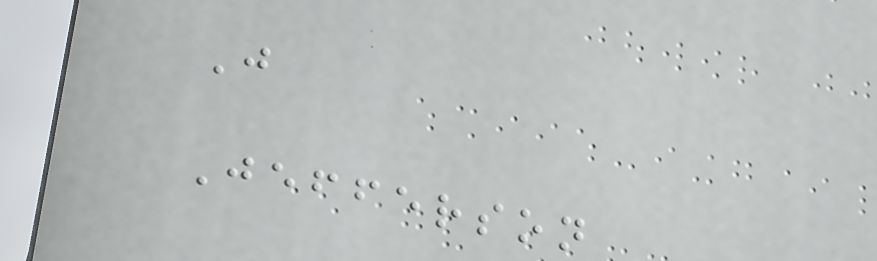J
Jefferson
